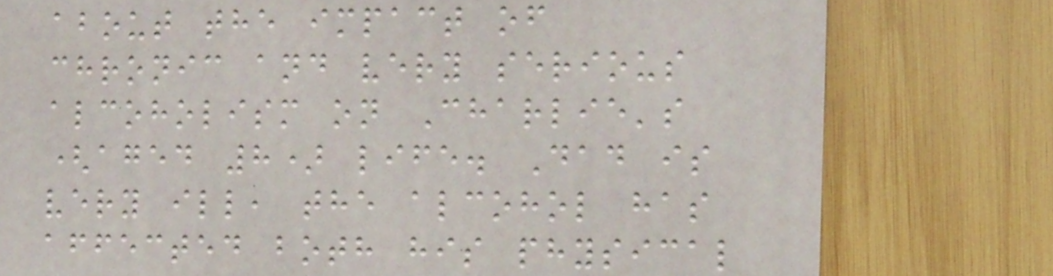about the impact of
chronic and very serious
alcoholism on Charlie's
(aged 8) life. Dad is
very ill, the alcohol has
affected both his physical
